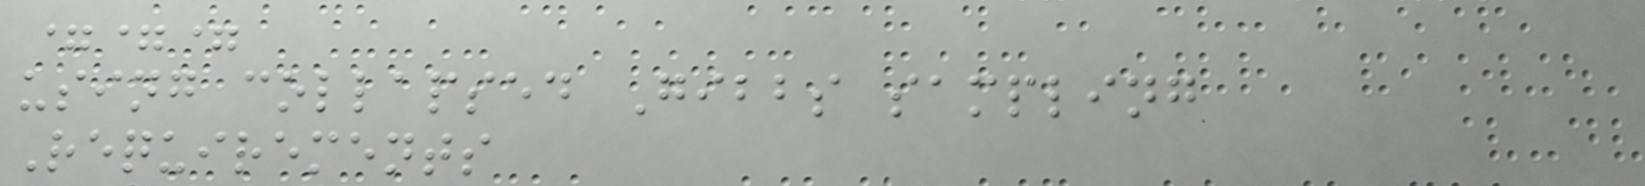===
using collapsed Gibbs sampling
Requirements
